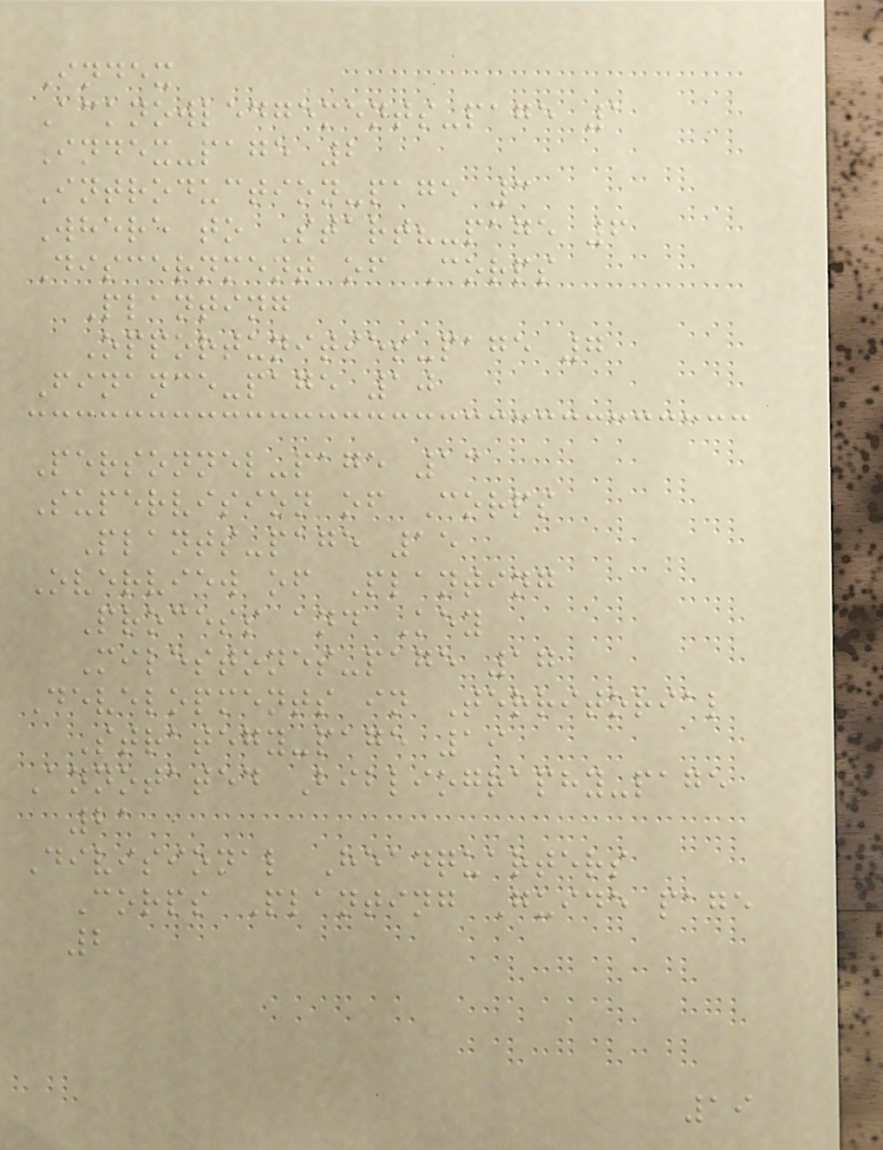Index
Acknowledgements-page 1
Index-page 2
Introduction-page 3
Where to Start?-page 6
Discernment of Corps
Planting
Opportunities-page 7
Finance-page 10
Personnel-page 13
Supervision of Corps
Plants-page 15
Overview of Planting
Process and Key
Milestones-page 17
Developments in Territorial
Strategy-page 19
Annotated Bibliography-page
21
Divisional Headquarters
Corps Planting Guide page
2
19
